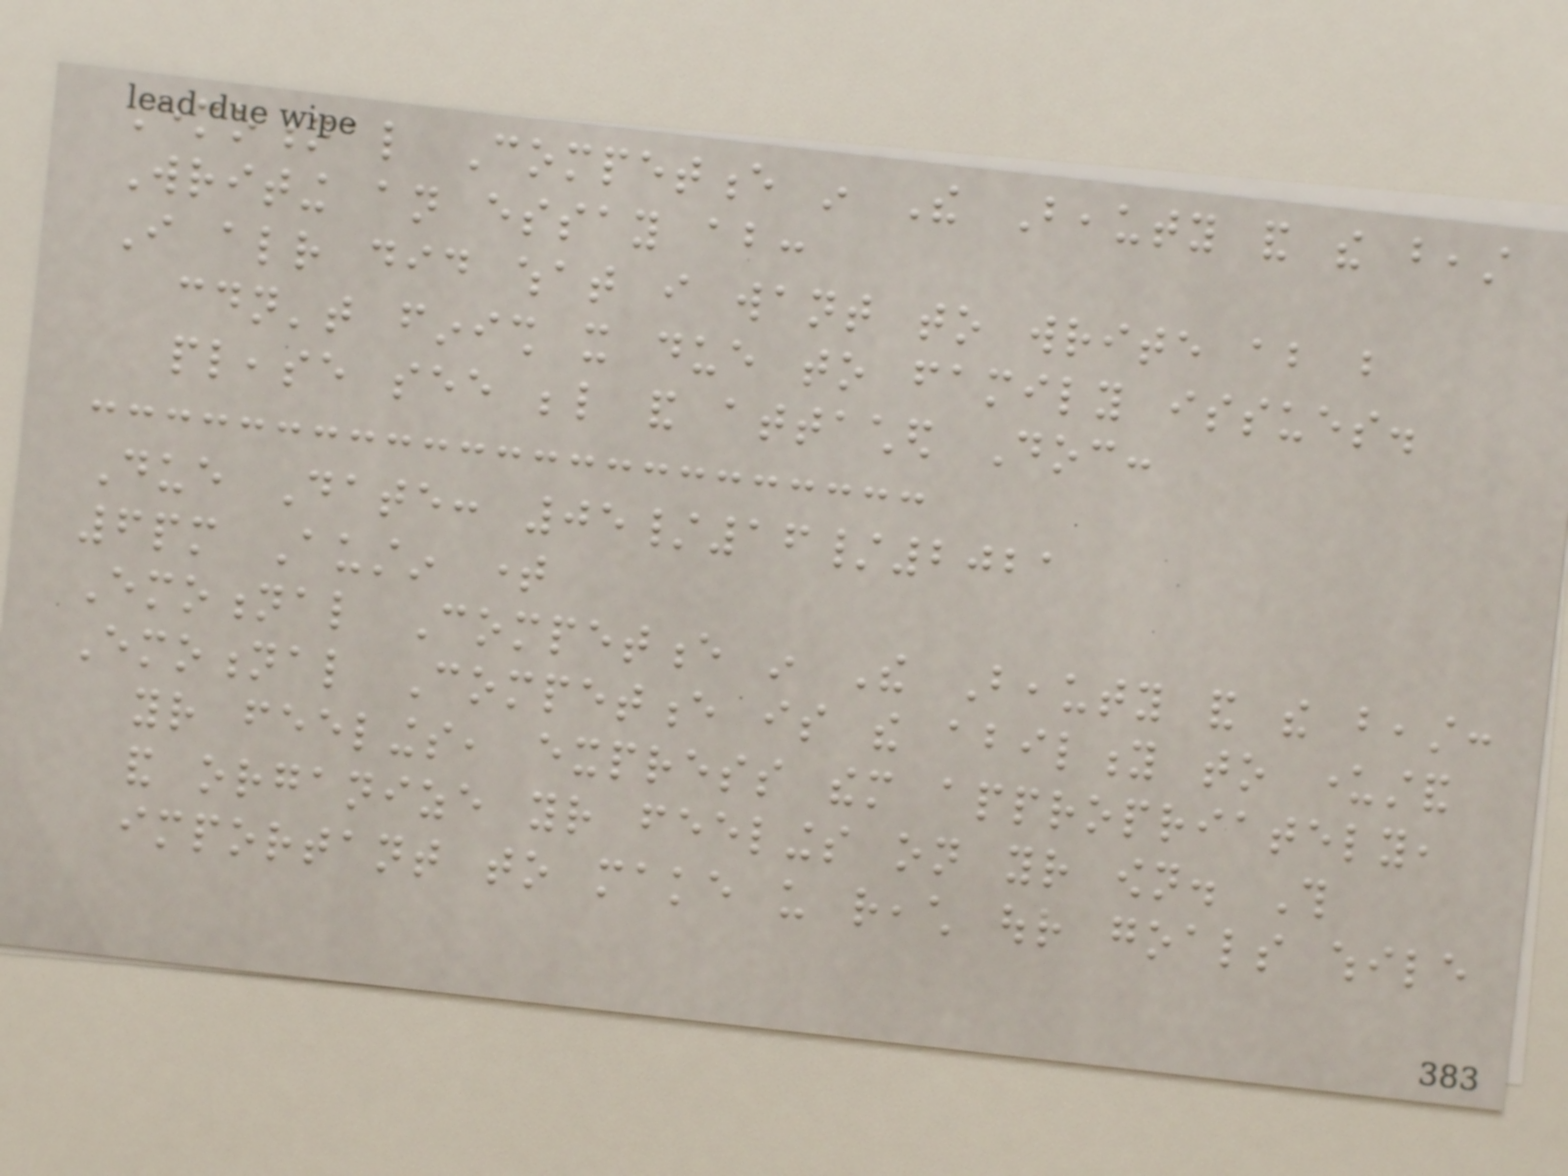Emotional Competence in The Beauty and the beast
Writing an essay about:
I already did what i want to write about but
couldn't finish it due to family issues.
please see below and attached Doc:
Due Date: 05/16/2021
6pm Austin time
Emotional Competence in The Beauty and the beast:
Emotional Competence is the ability to understand
your feelings, express them appropriately,
and organize your feelings on your own. This
important to make us reach our goals while
